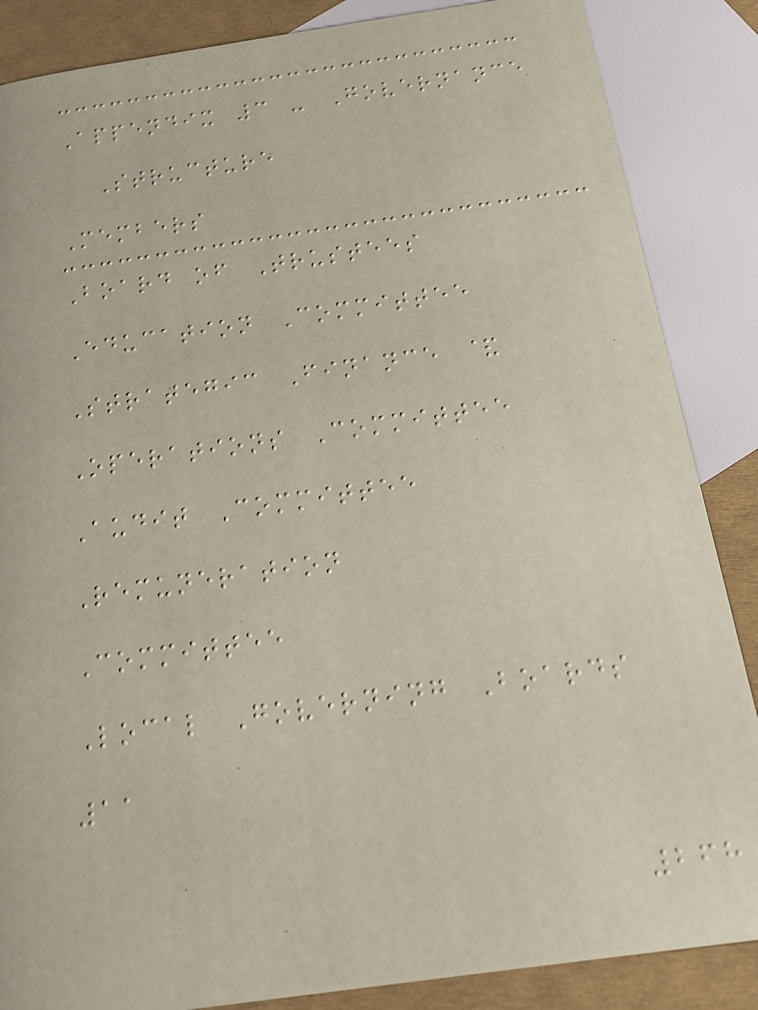Appendix 3 - Governance
Structure
Members
Board of Trustees
Education Committee
Strategic Finance &
Operations Committee
Audit Committee
Remuneration
Committee
Local Governing Boards
11
268
